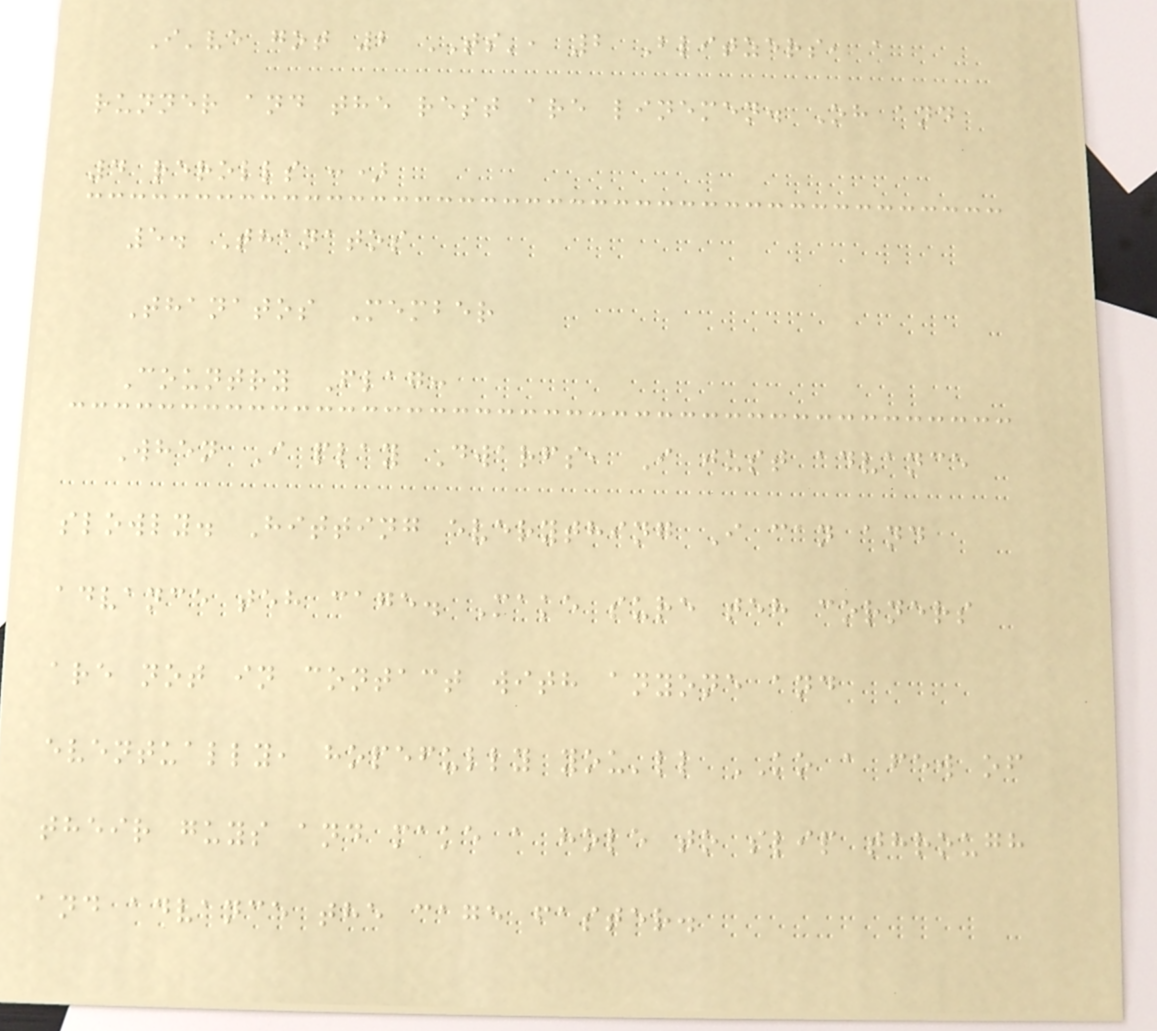I've got 2 TS', 2 Blitzers, a
runner and the rest are linemen. Oh and
4 rerolls :)
5. Thanatos
Thanatos Member
Country Flag:
When I play Dwarfs, I just advance
slowly. Hitting everything I can and
advance teh cage. Make sure teh corners
are not in contact with anyone and
eventually, hopefully you'll KO a few of
their guys and make a hole to slip through
and advance the cage faster.
